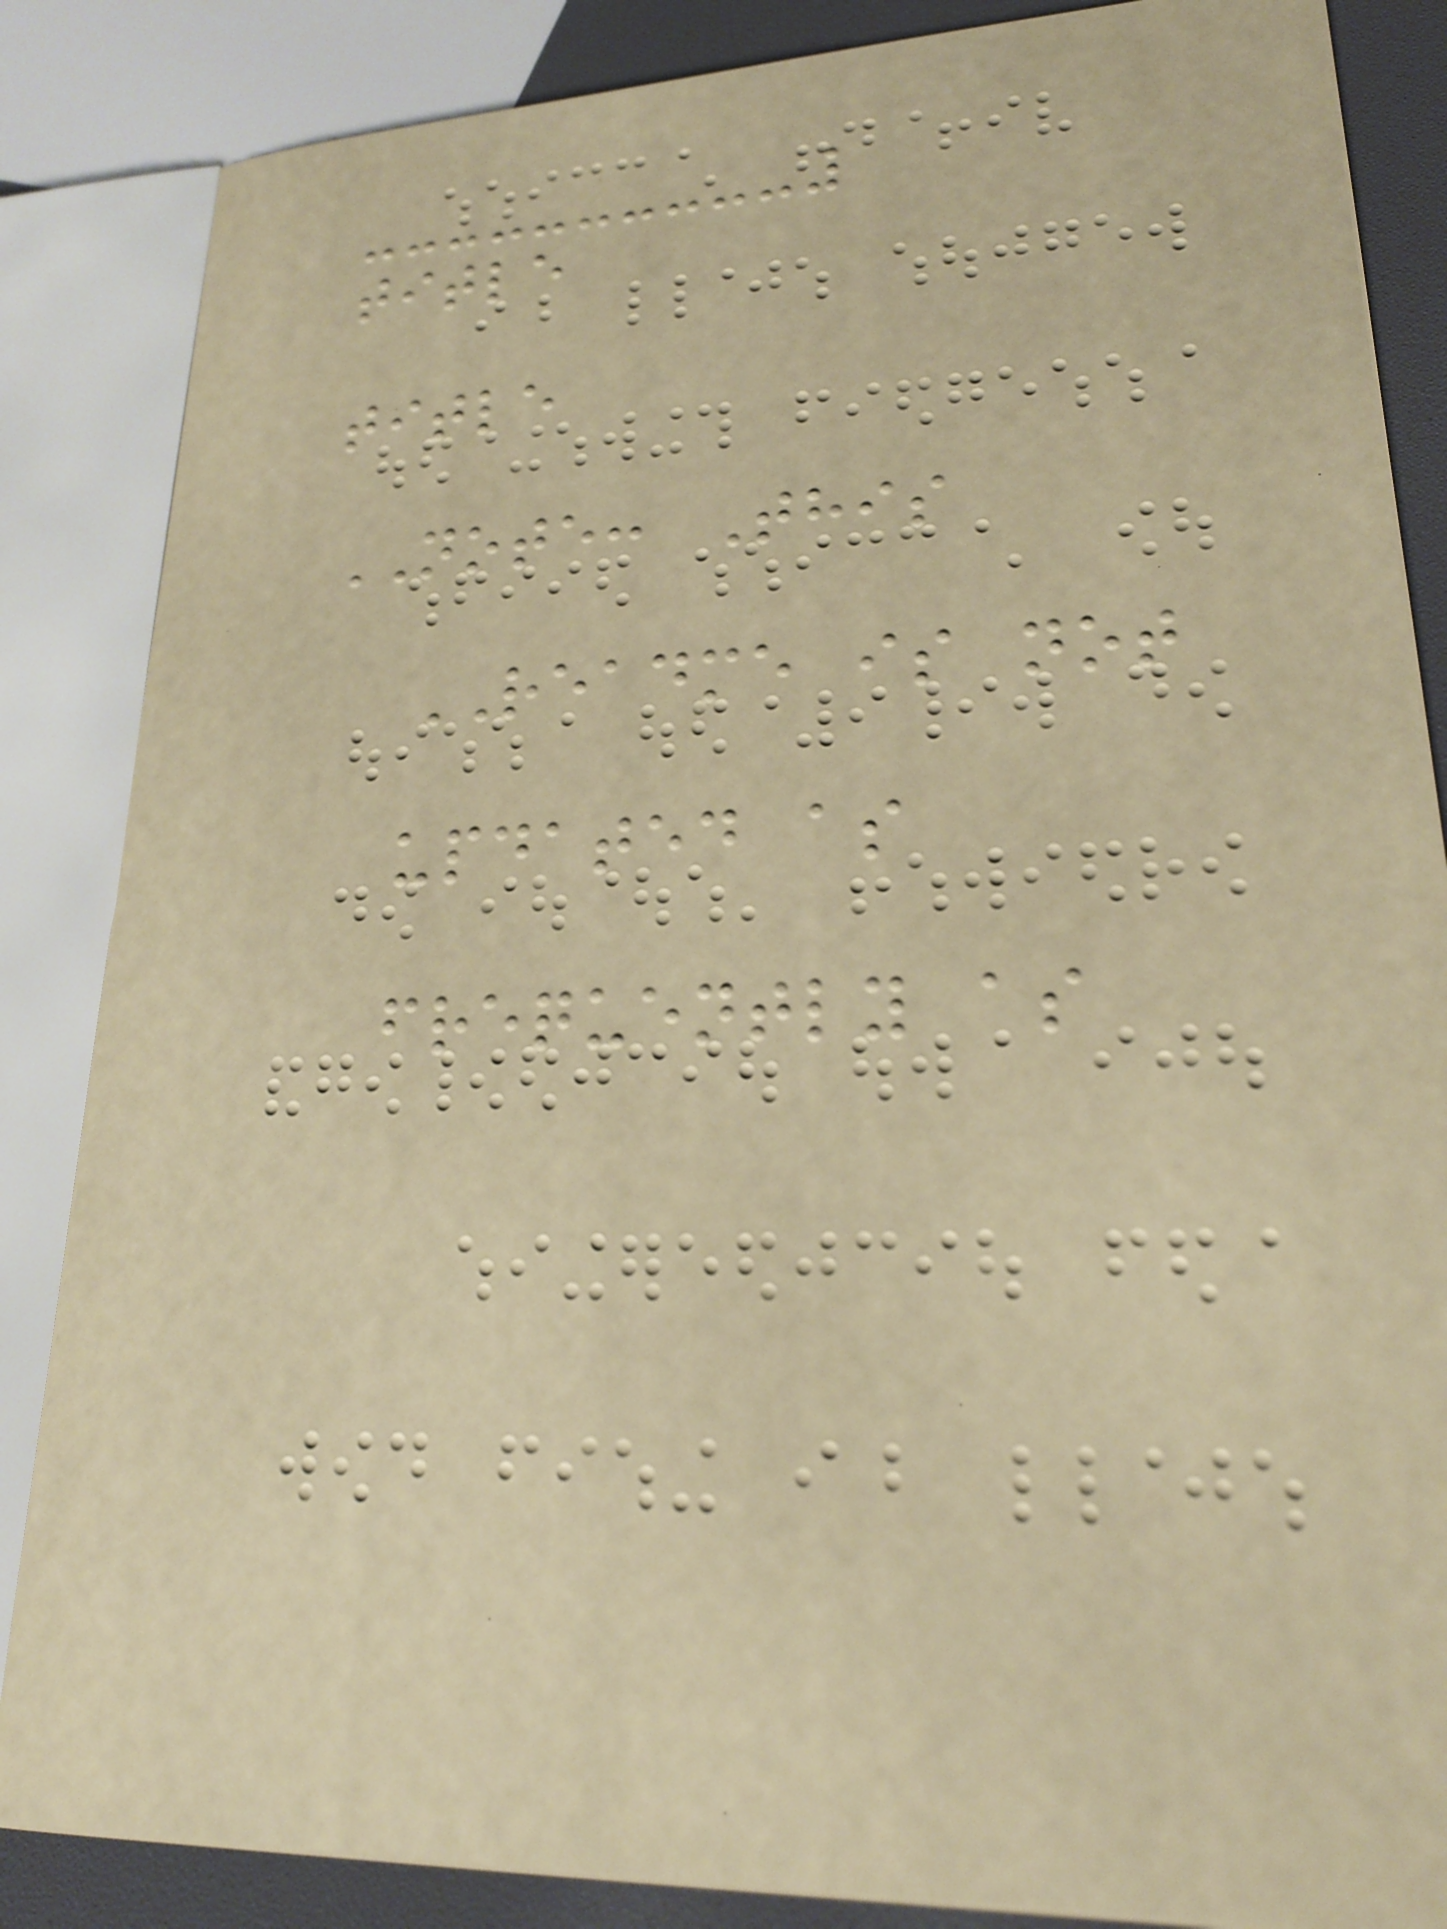title
title
NOTE: This
README is not
updated as
frequently as
